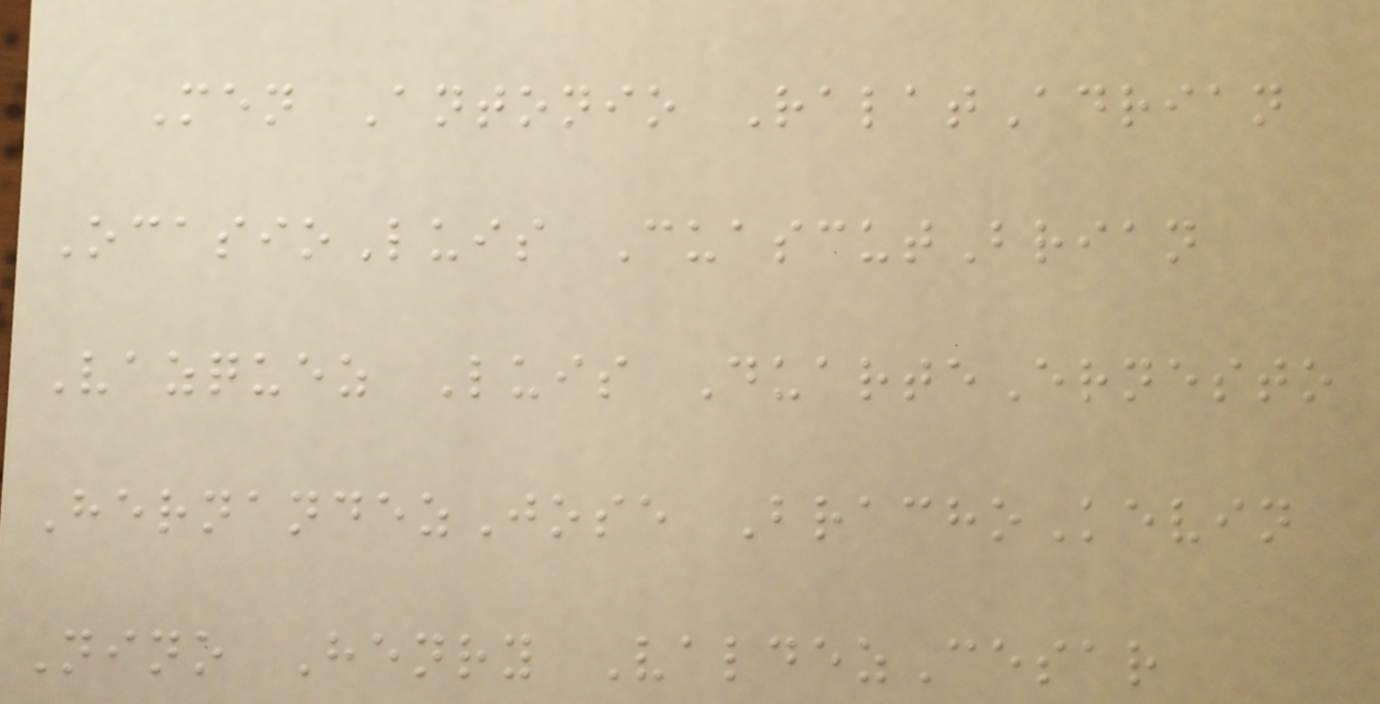Men Antonio RalatAdrian
OcasioLuis CuascutBrian
Vazquez Luis DuarteErnesto
HernandezJose BrachoKevin
Nino Henry ValdezCesar
